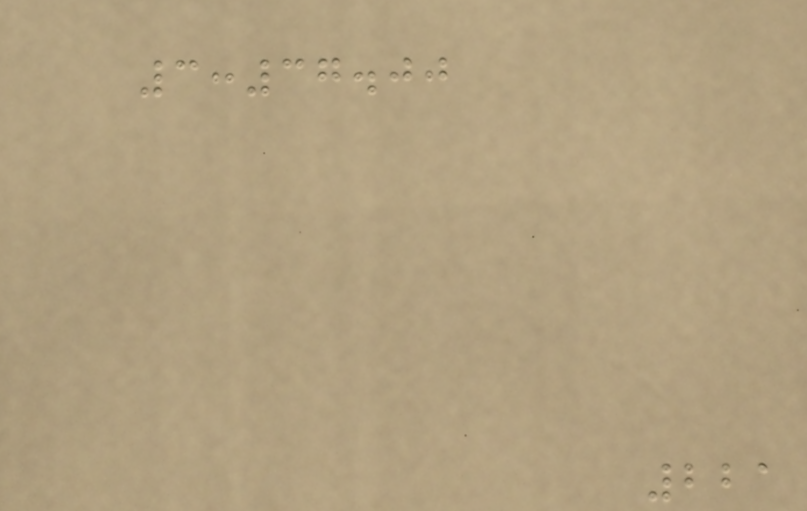3:37.00
221
